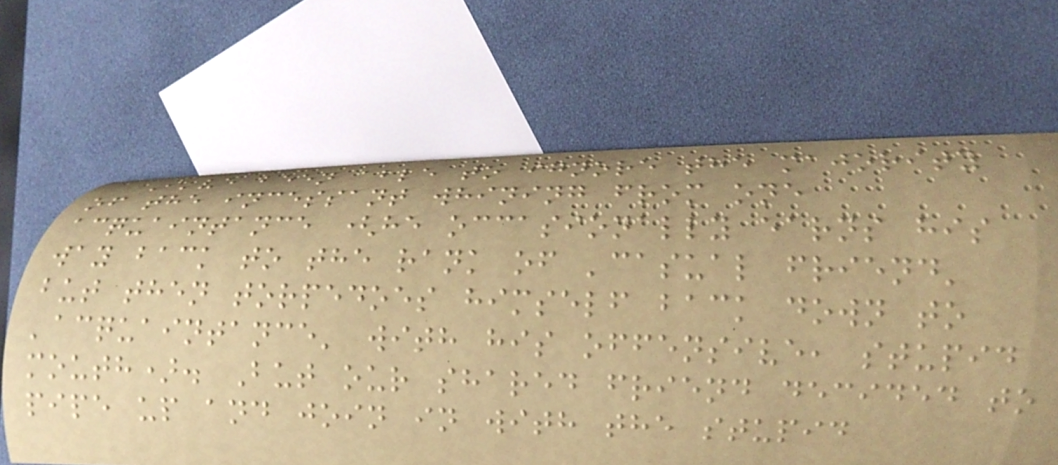I've been able to ignore the majority
of the incessant whining from one
acquaintance (he occasionally earns his
way back to the rank of 'casual friend'
but then torpedoes himself back down to
'acquaintance' with his offensive, stupid
mouth). But our shared friend decided to
pipe up and join in with the stupid
